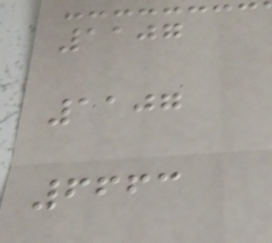1107
1107
6663
